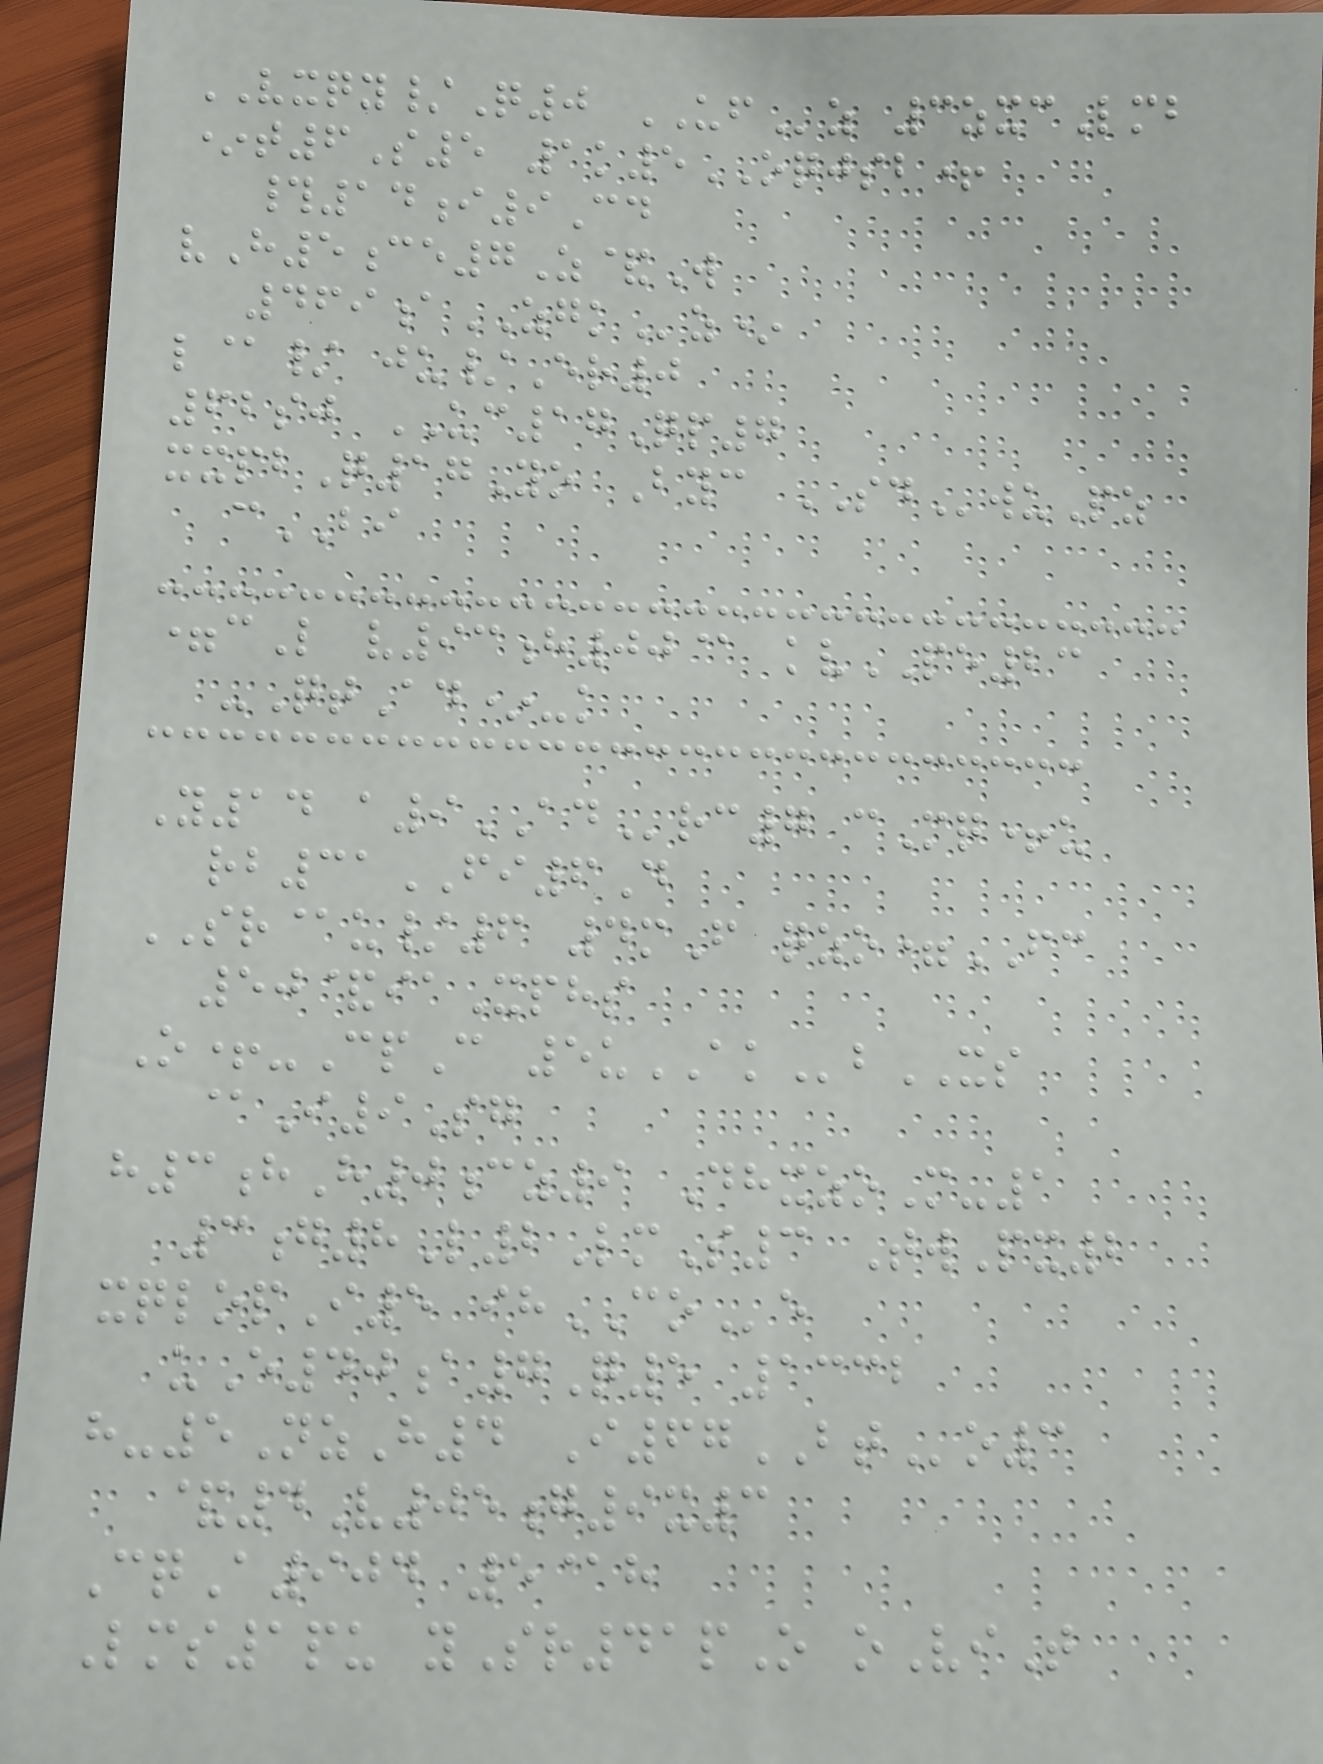VXQY/Q0 UFz 3zxcLmb
*t6S5 1k5OQJSB+
#14i9Cd
vH5ce7Z&W
469aZGKz*
l@/ ju/Er0
62sj UC17Qp7
xxpbQ17Yo Byc SDwuPz
cBI
=cL v93h00@ kvPE23
-QtAd*-k
Y14 a9ADrc7 cMq+u
rb31FI6D
SR@u/6 4mF qzo=FC
50&iaXphs
O+-CpC 5uAKbXS
@I9Sg
h3hH0cz9 DhxzoM-1
3g8L2LmS3 TwPx2
xqlopI5 ihCOe
uE40a7Q5 1332
h-5NzH4 I67BTo3
&4V05g9x3
CqA904 5@h
Lms1pu ySr41pO oViT
